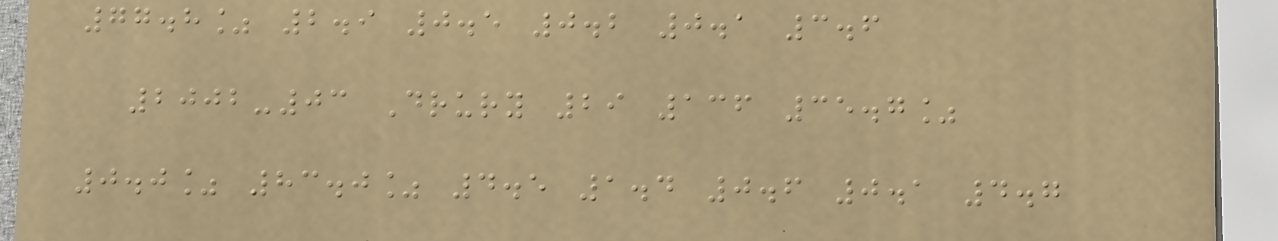77.8% 2.9 0.5 0.2 0.1 3.6
2002-03 Drury 29 136 35.7%
0.0% 83.0% 4.5 1.4 0.6 0.1 4.7
